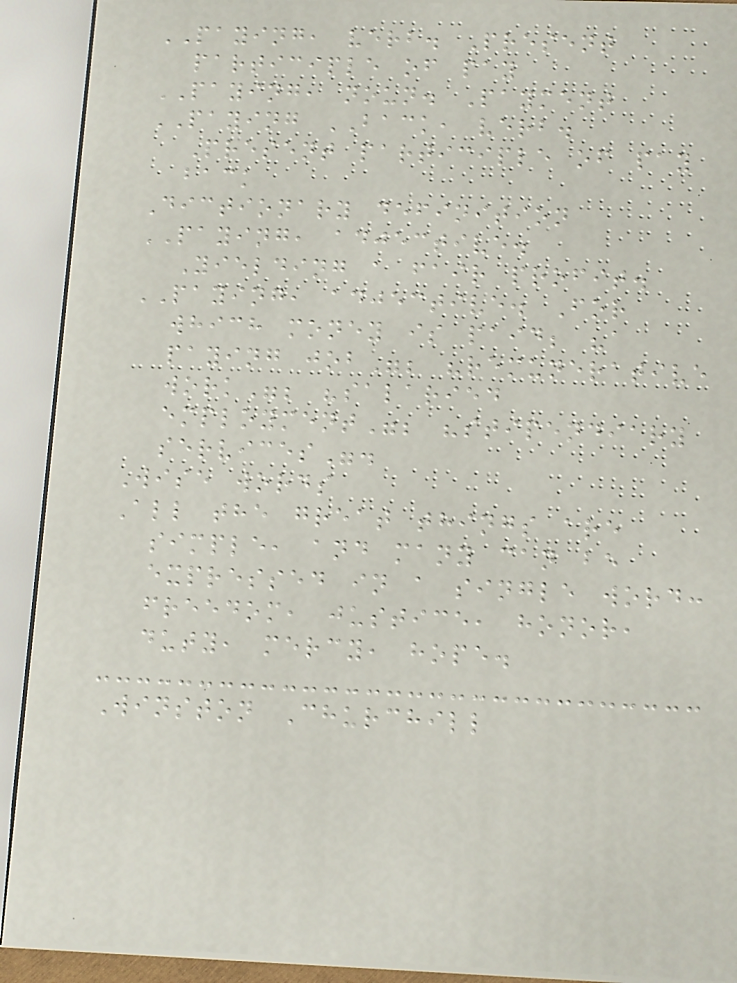PAYING, verb. Present
participle of pay
PAYING, noun. Payment
PAYING BACK, verb.
Present participle of pay
back
Dictionary definition
PAYING, adjective.
Yielding a fair profit.
PAYING, adjective. For
which money is paid; "a
paying job"; "remunerative
work"; "salaried
employment"; "stipendiary
services".
Wise words
All the great things are
simple, and many can be
expressed in a single word:
freedom, justice, honor,
duty, mercy, hope.
Winston Churchill
